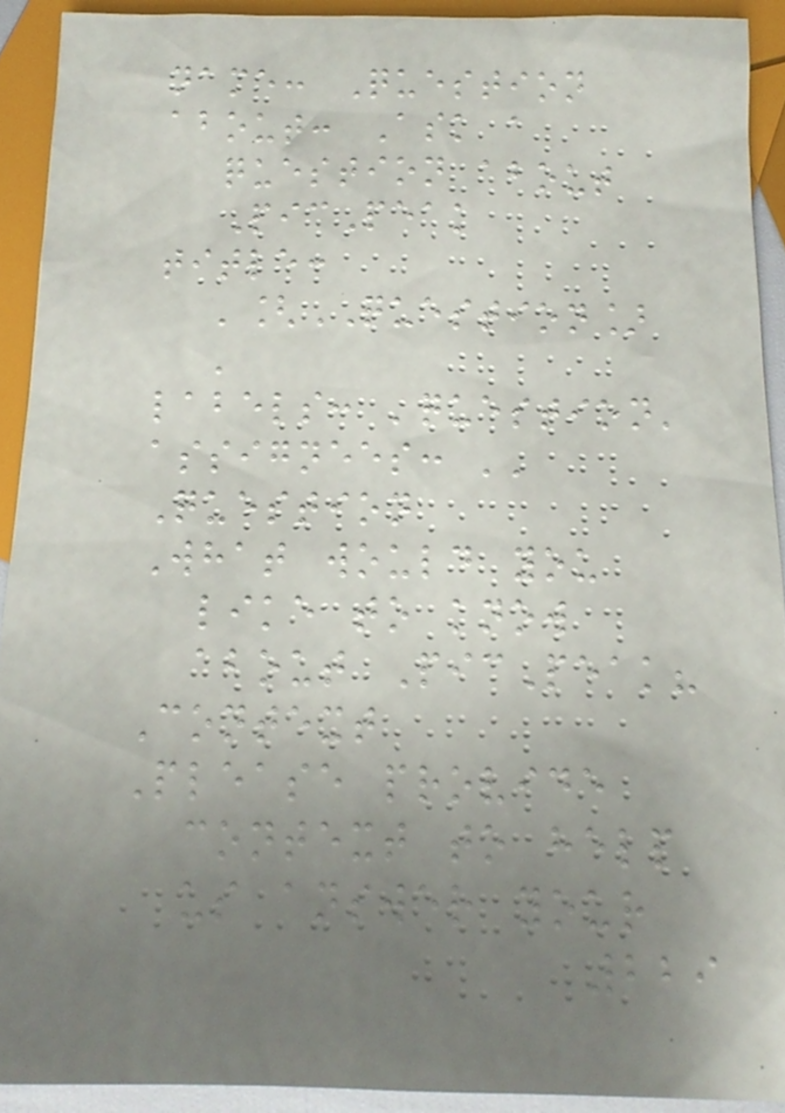name: Question
about: Ask a
question about
PicPeak
title:
'[QUESTION]
'
labels: 'question'
assignees: ''
Question
What would you
like to know
about PicPeak?
Context
Please provide
context to help
us answer your
229
